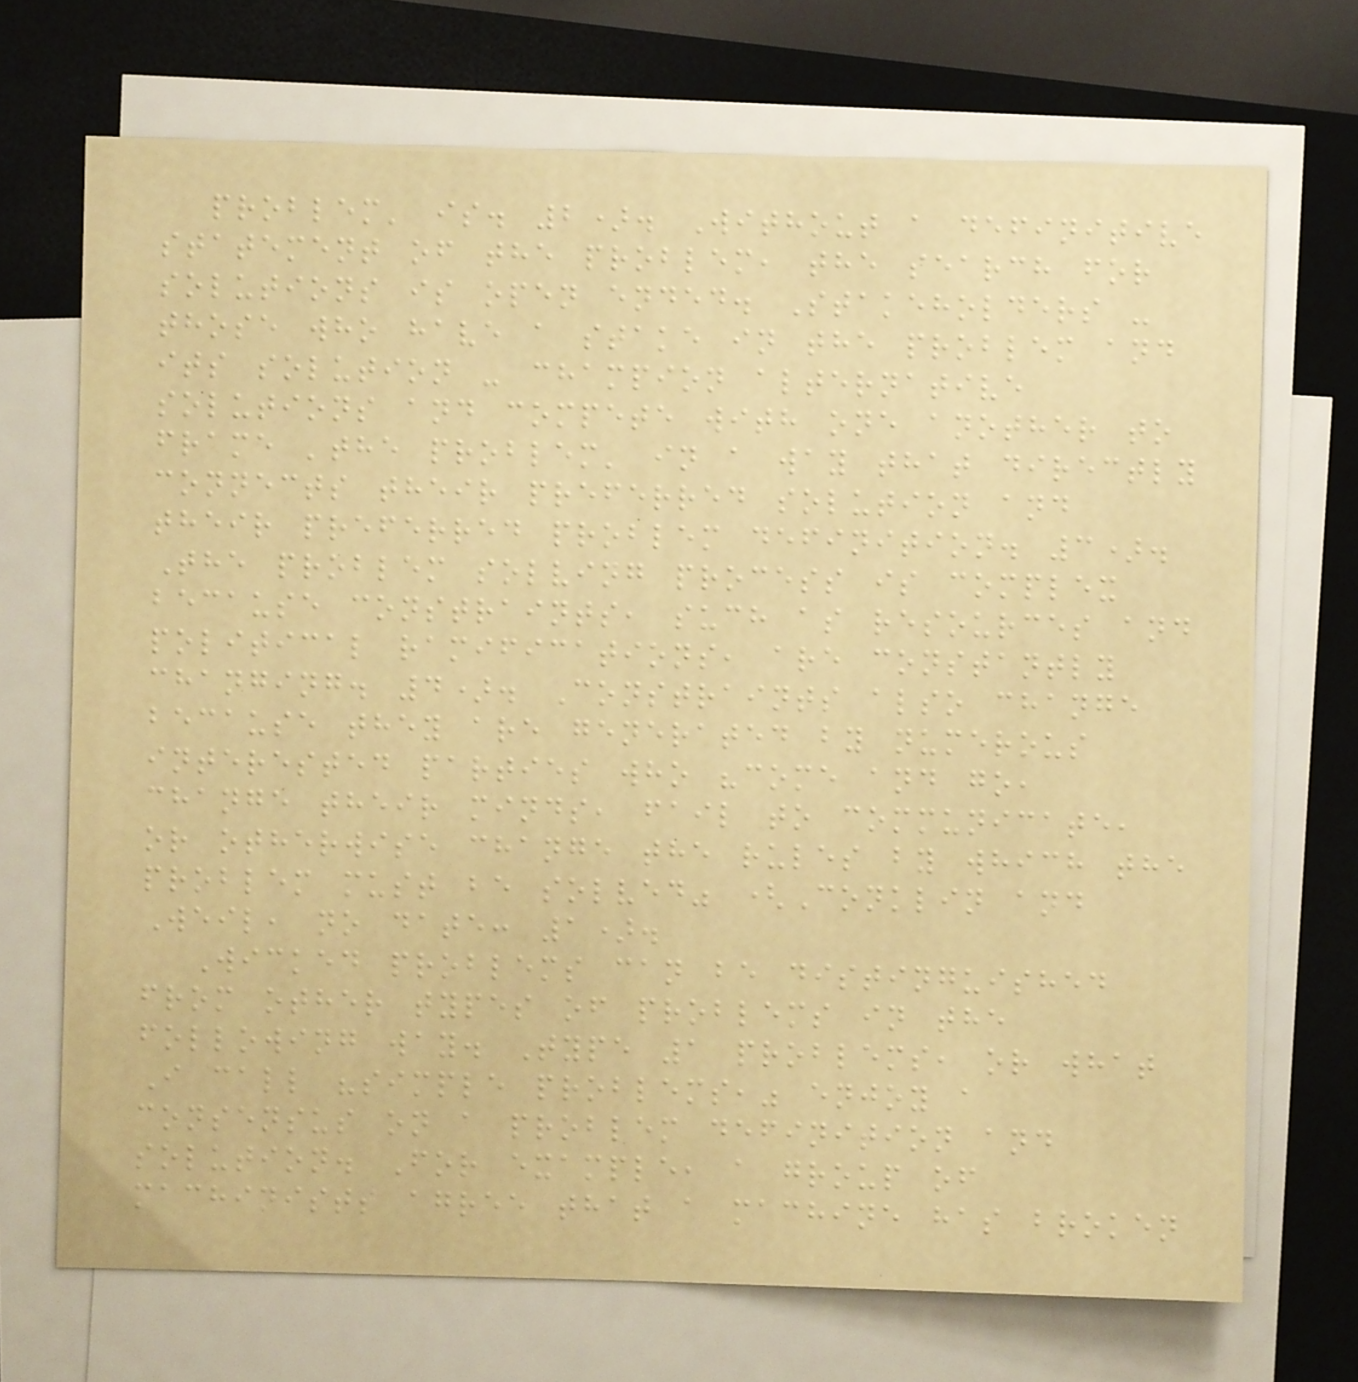problem' is. 2). Without a definitive
statement of the problem, the search for
solutions is open ended. Stakeholders -
those who have a stake in the problem and
its solution - champion alternative
solutions and compete with one another to
frame 'the problem' in a way that directly
connects their preferred solution and
their preferred problem definition. 3).
The problem solving process is complex
because constraints, such as resources and
political ramifications, are constantly
changing. 4). Constraints also change
because they are generated by numerous
interested parties who "come and go,
change their minds, fail to communicate,
or otherwise change the rules by which the
problem must be solved" (Conklin and
Weil, no date: 1).
Wicked problems can be distinguished
from other types of problems in the
following way. Type 1 problems, or what
I call "simple problems," enjoy a
consensus on a problem definition and
solution. For example, a group of
machinists agree that a machine has broken
